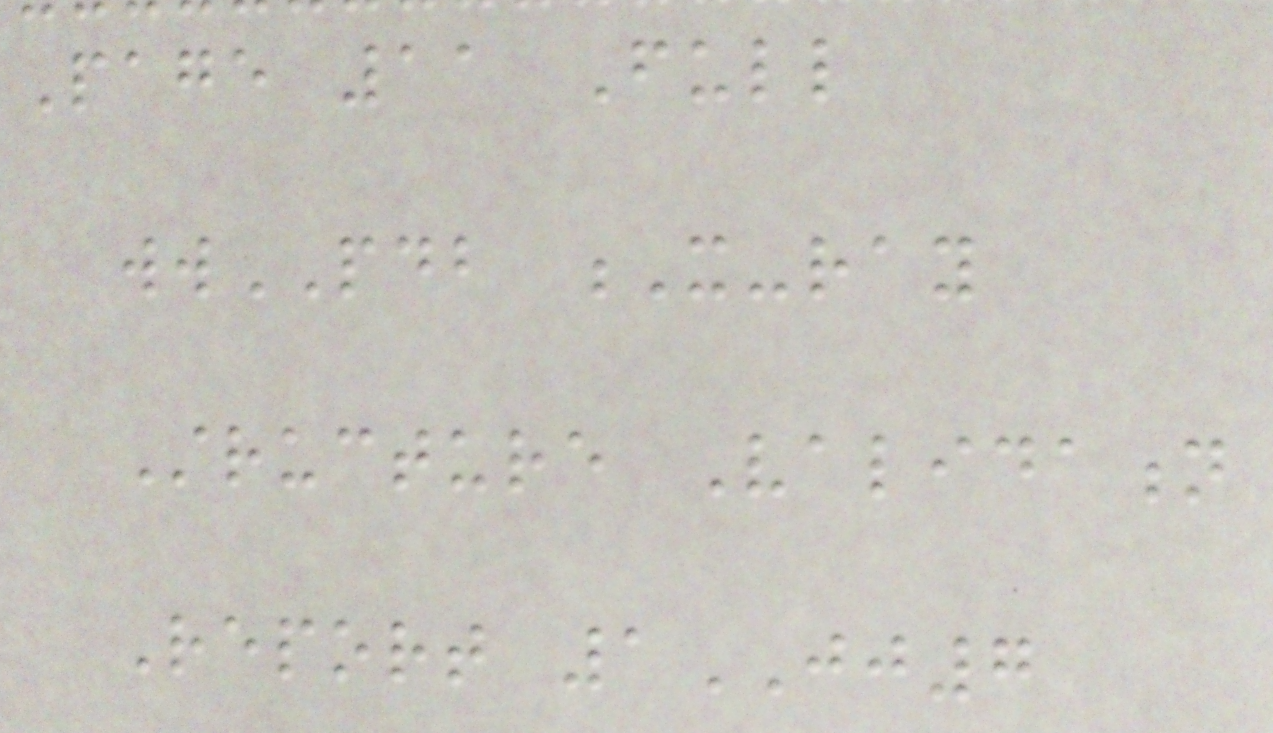Page 11 Full
wwPDB X-ray
Structure Validation
Report 1JJ7
